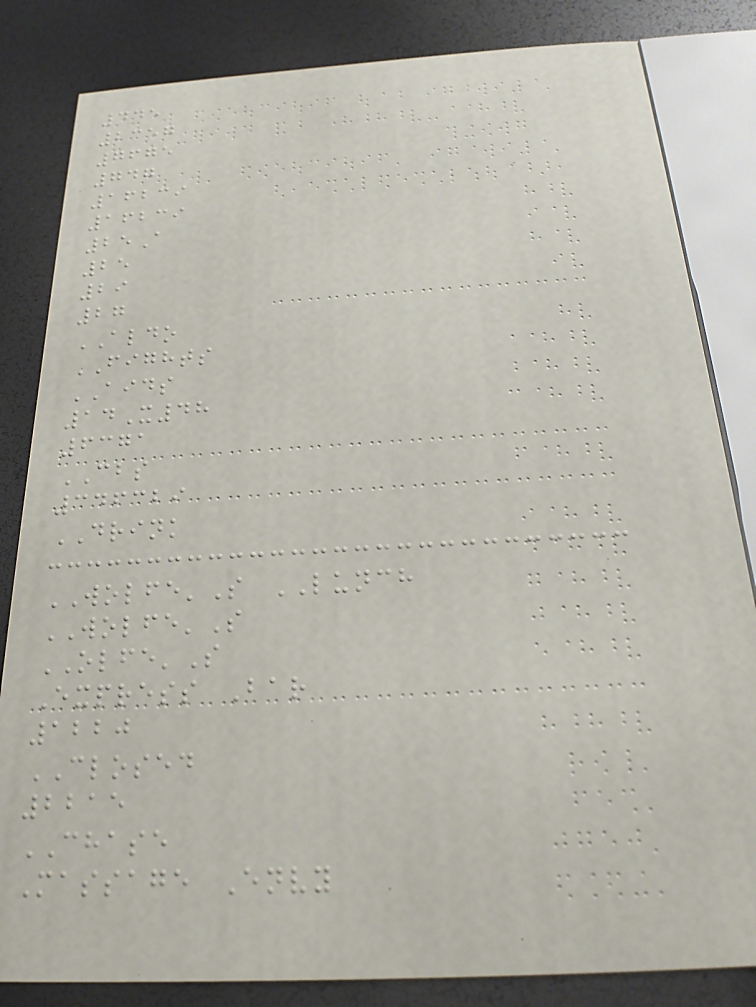445
2357
7675
747
16239
16239
25A
25
29
27
ALDO
FIGHTS
AIDS
14X48
6371
CBS
346329
DRINK
WOLFE'S LUNCH
WOLFE'S
OLFE'S
Express Bar
1220
CLOSED
2215
CHASE
Massage Envy
